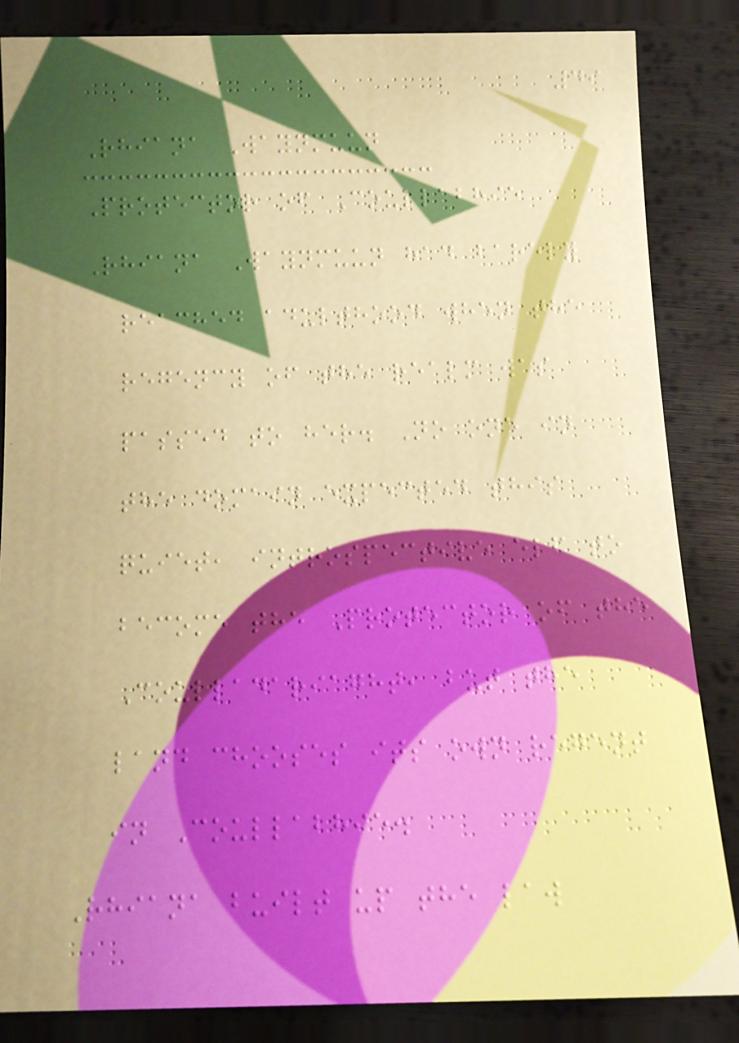49
Rhiana Waynmuun
Protector of Coullabhie
Rhiana Waynmuun had barely
reached adulthood when the
regency of the realm was
passed to her. No one in
the domain expected this
quiet, introspective elf to
become the Protector of the
Coulladariaght, but the
land chooses its own regent
in Coullabhie.
Rhiana built up the law
